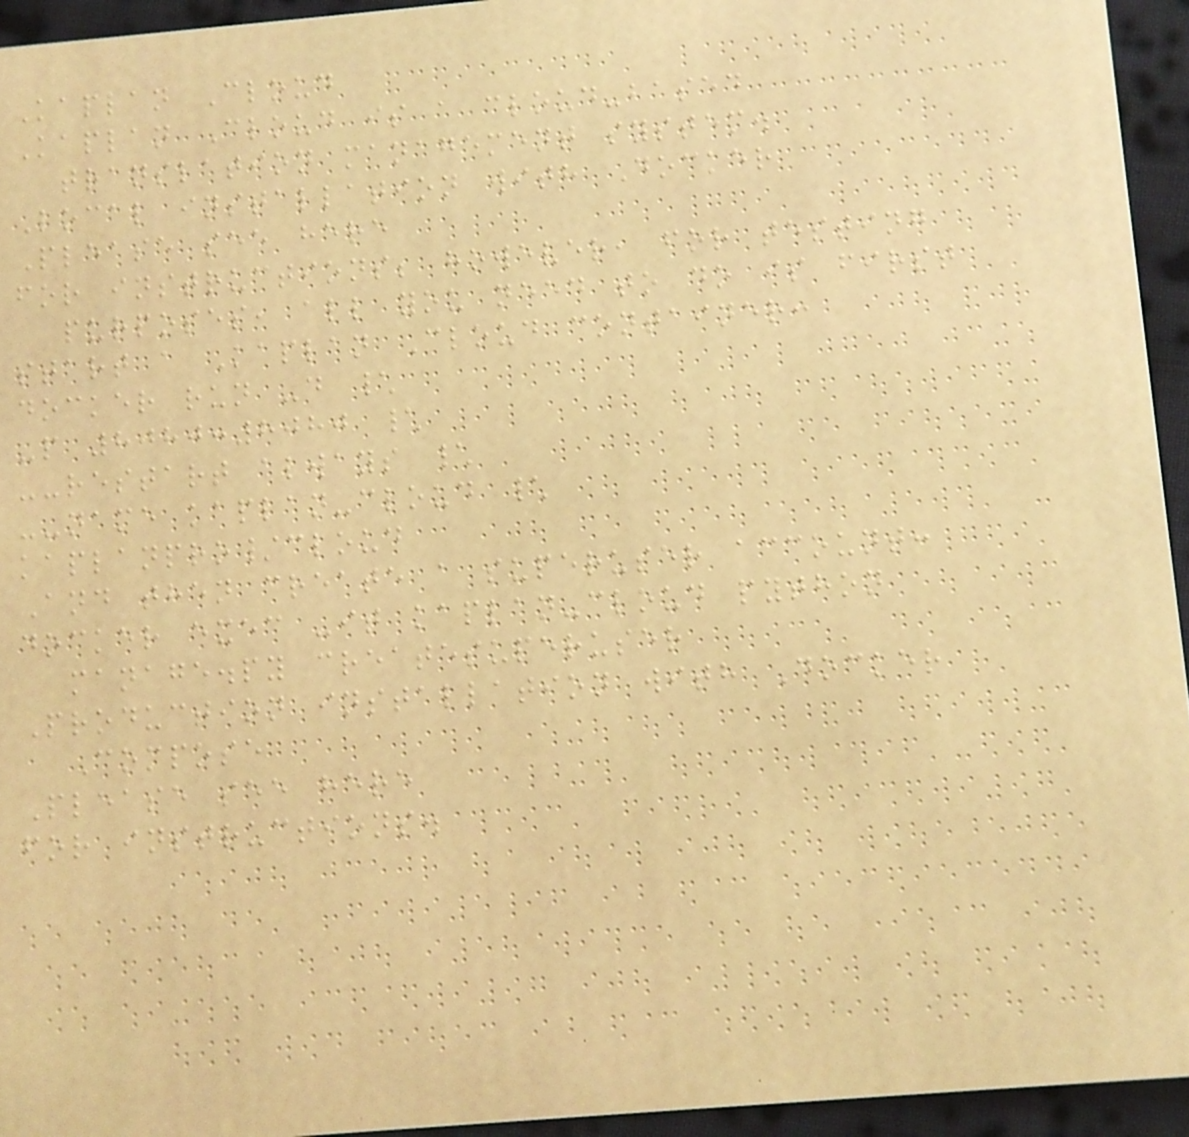Kaplan Cloud
Kaplan Cloud is a cloud-based
translation management system.
Local installation with Docker
Please see here
for instructions; however, for testing
purposes, all you need to do is first
start a Kaplan Cloud container:
docker run -d \
-p 8080:8080 \
--restart always \
--name kaplan-cloud \
kaplanpro/cloud
And then create a superuser account:
docker exec -it kaplan-cloud python
manage.py createsuperuser
Production installation with Docker
Compose
Please see here
for instructions.
